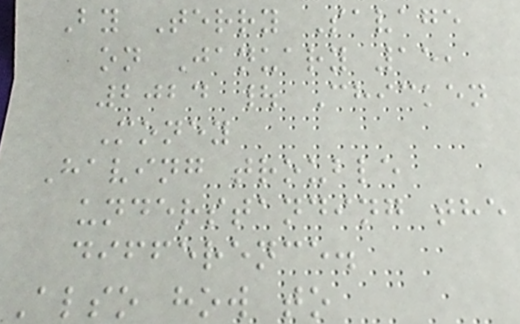By Terry Savage
on January 15,
2024 | Chicken
Money
Having trouble
understanding the
difference.
Also how to
